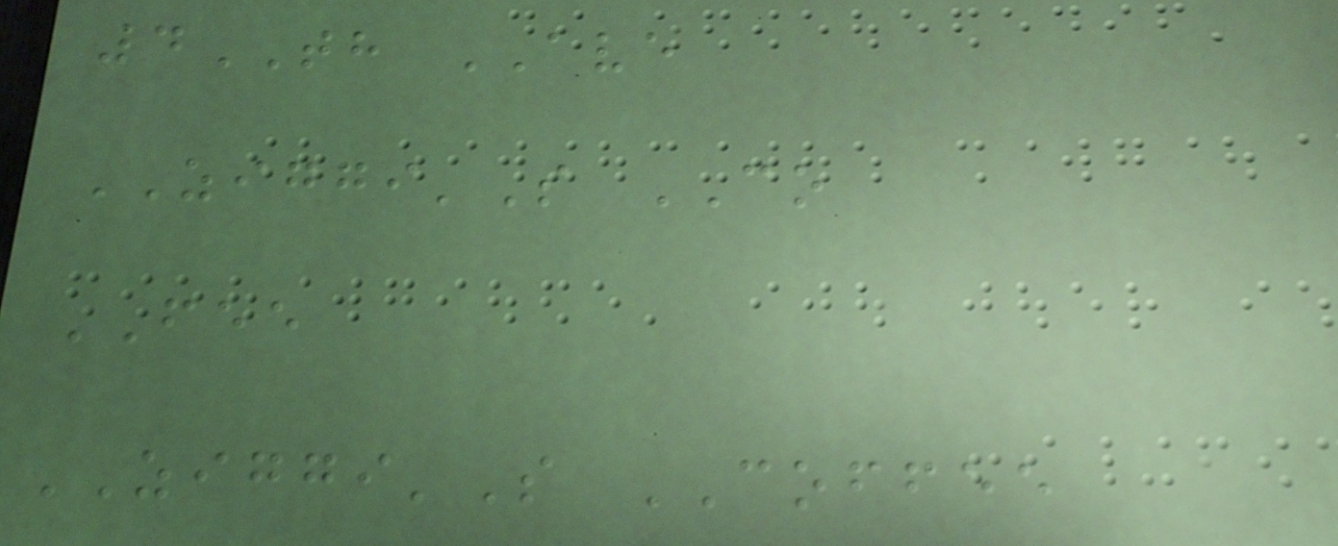4TH AVE
ZIGGI'S CO
FEE
ZIGGI'S COFFEE
